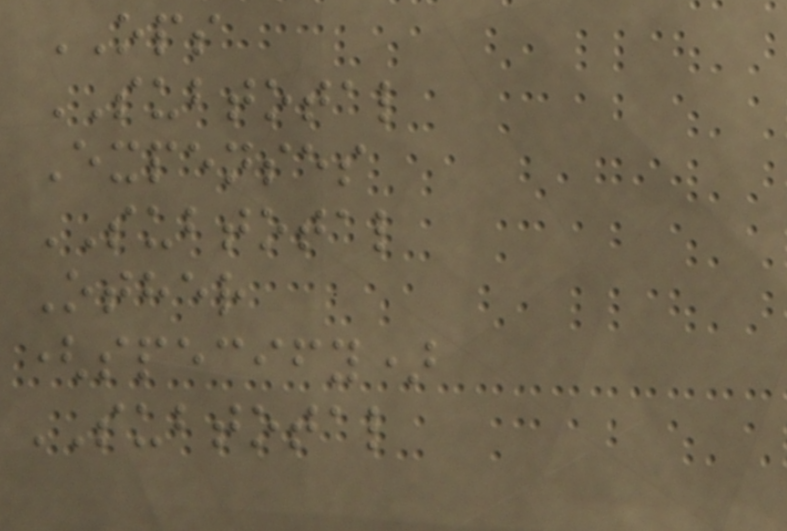OPS
SUBTOTAL
Expenses
SUBTOTAL
Other
(specify)
SUBTOTAL
